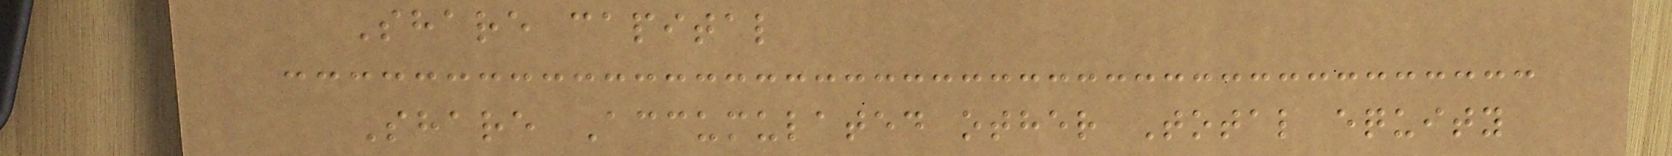Share capital
Share Accumulated other Total equity
